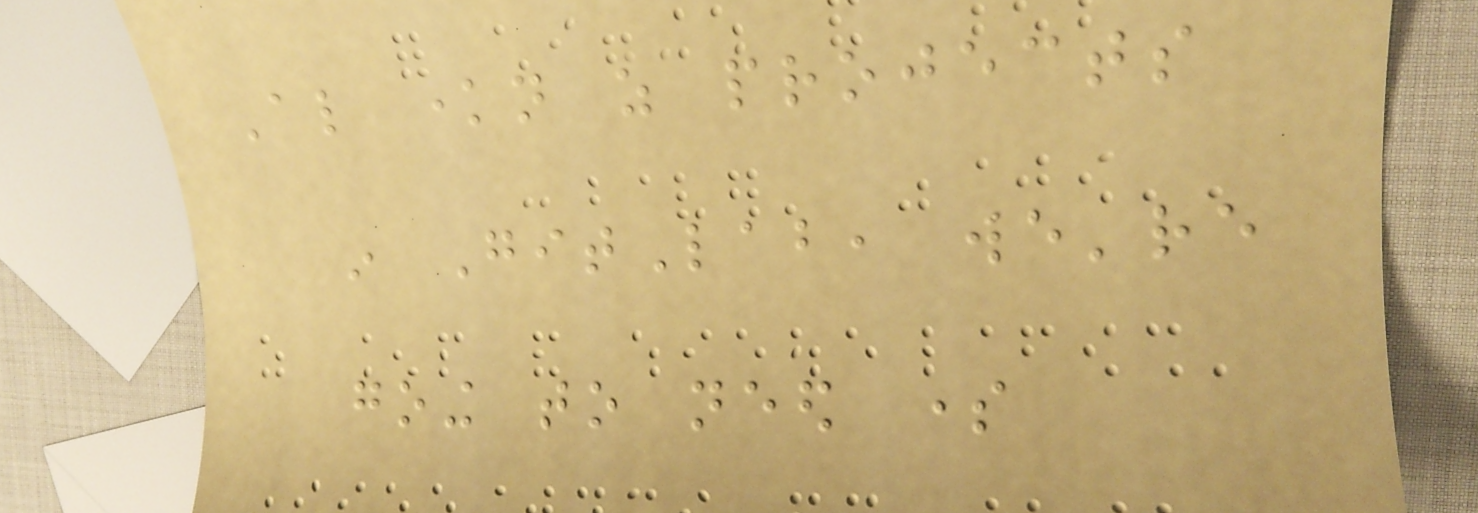Also known as projects
in GitLab, we're
going to need some
